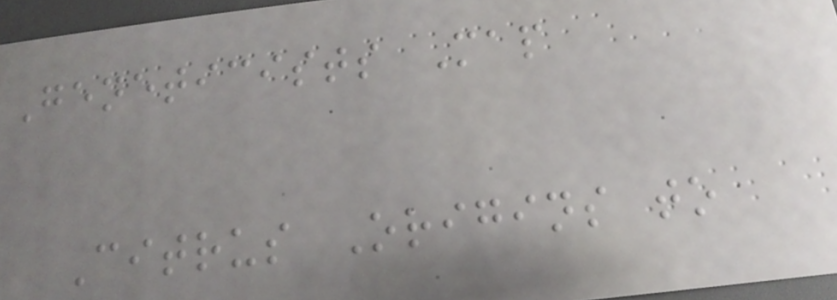Geneticists Map
Citrus Origins to
